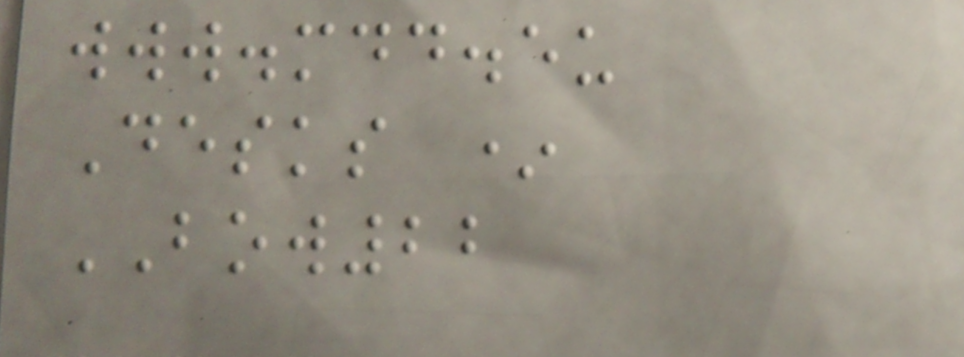www.mdd.eu
Desks *
BOW22
